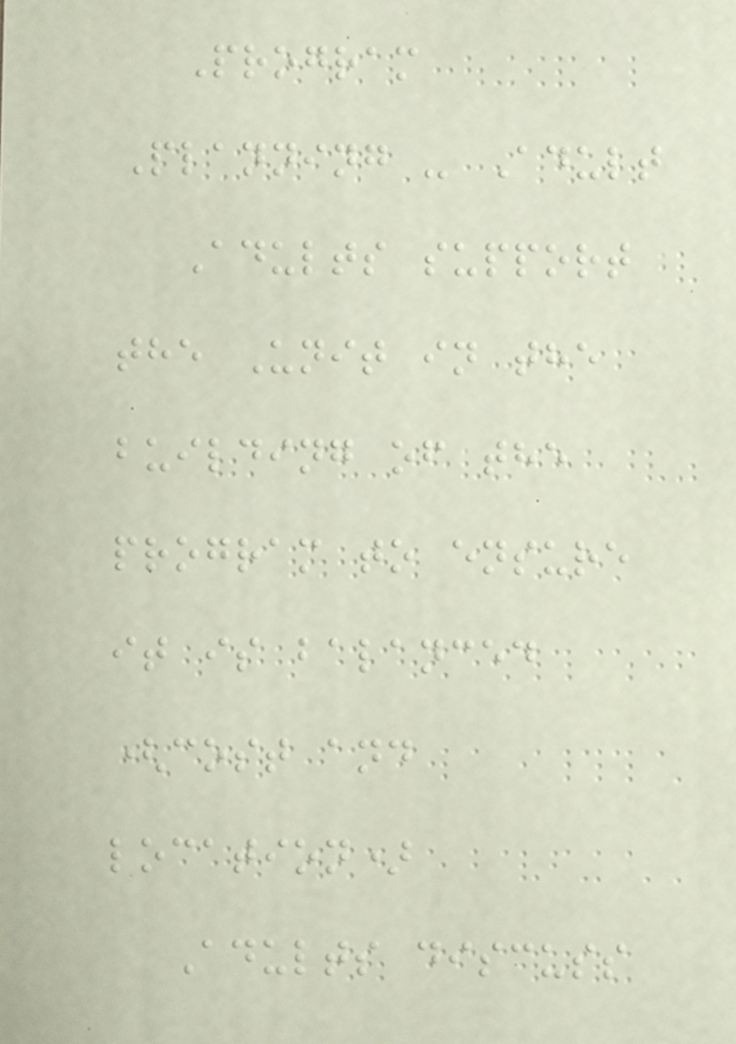Program
Planning - Adult
Adults support
the Unit in the
building of the
program to ensure
it is balanced
(cost and
location)
Adults discuss
